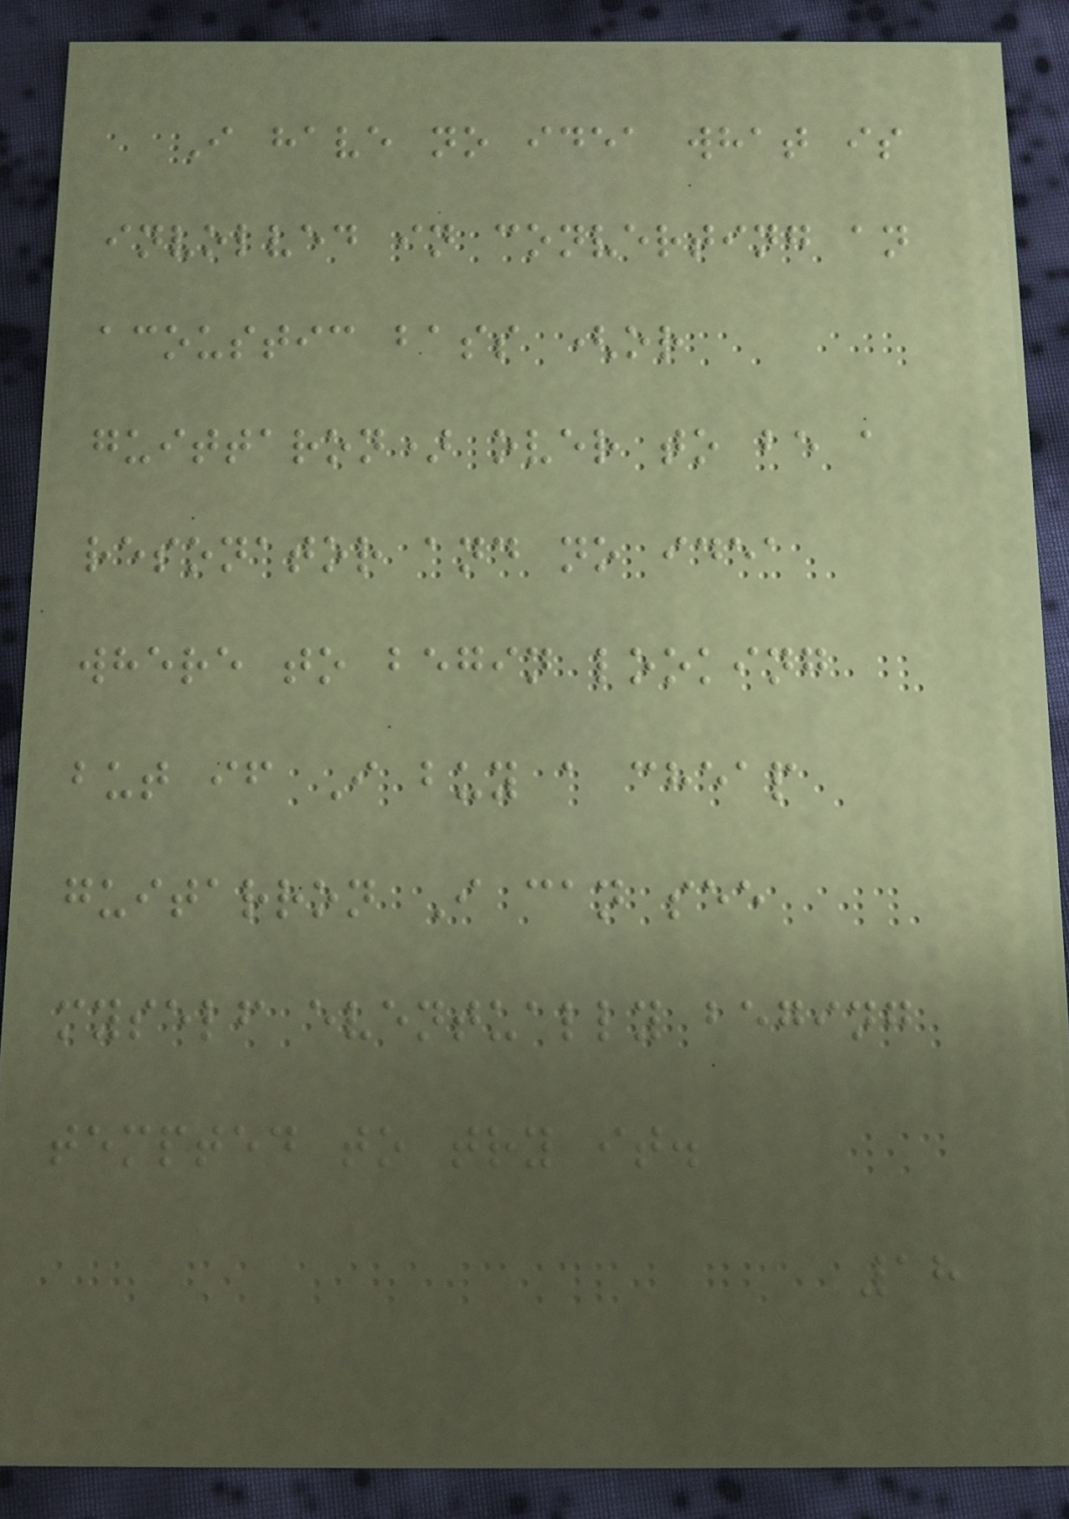I have no idea what is
involved in converting an
acoustic bass (or
guittaron) over to be a
resonator and no idea
where to begin looking
but if I buy a cheap
guitarron I can see
myself eventually beging
tempted to try it.
18
